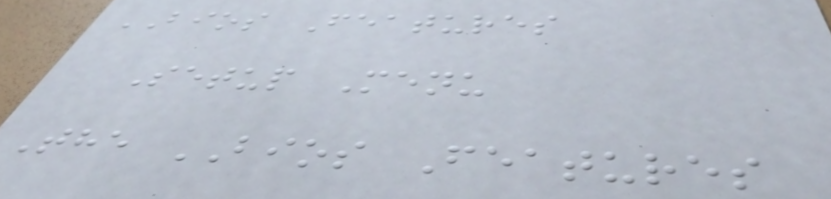BIOS Features
Setup Menu
The BIOS Features
